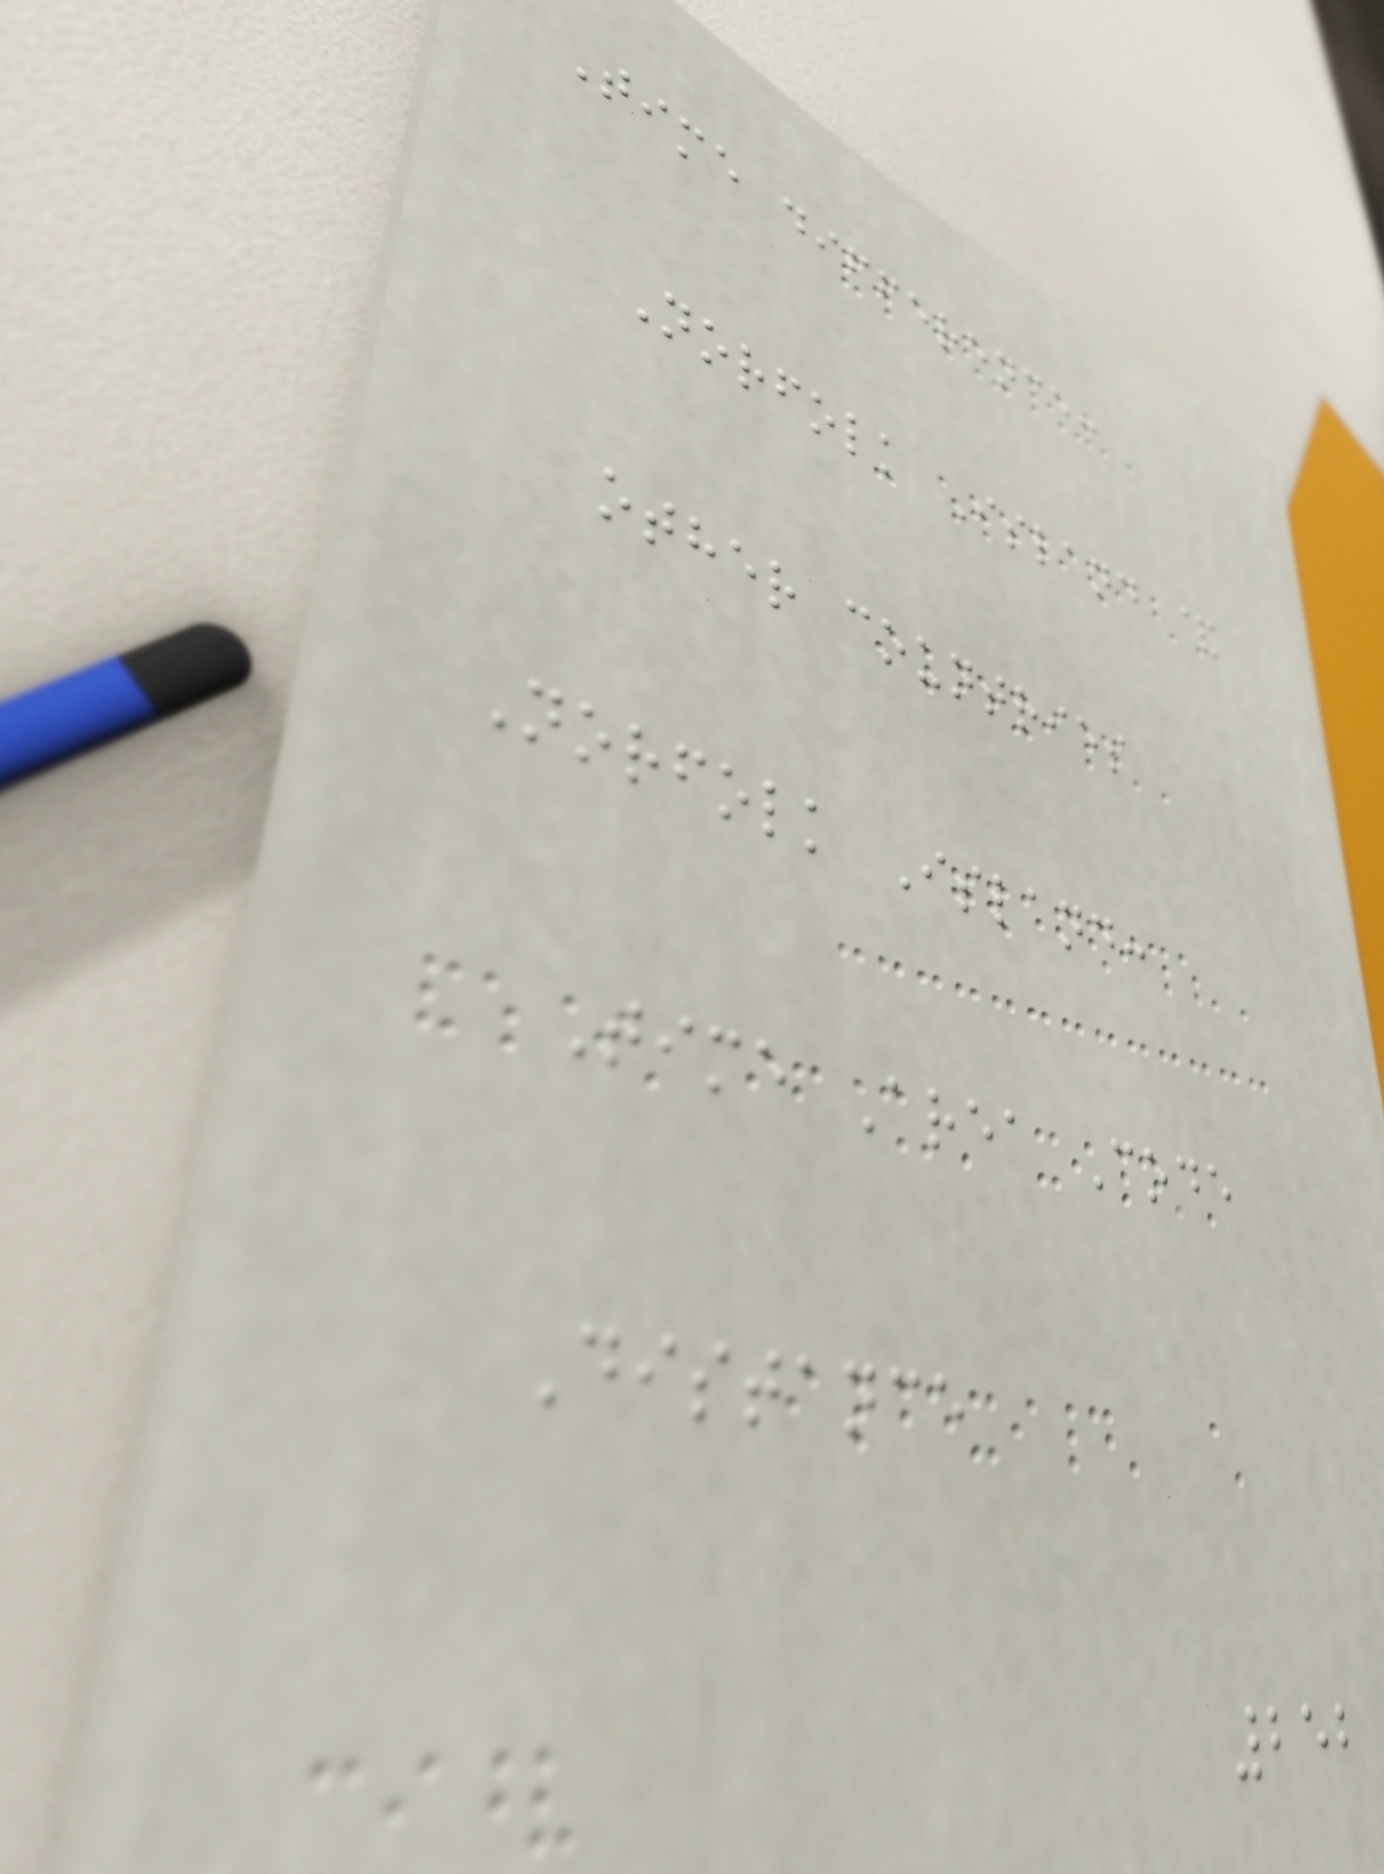Time difference:
Norfolk Island &
other countries
Norfolk Island:
Time Area Code
Distance
252
